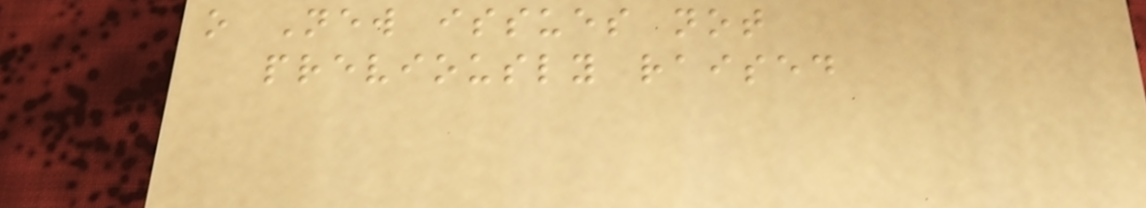o New issues not
previously raised
